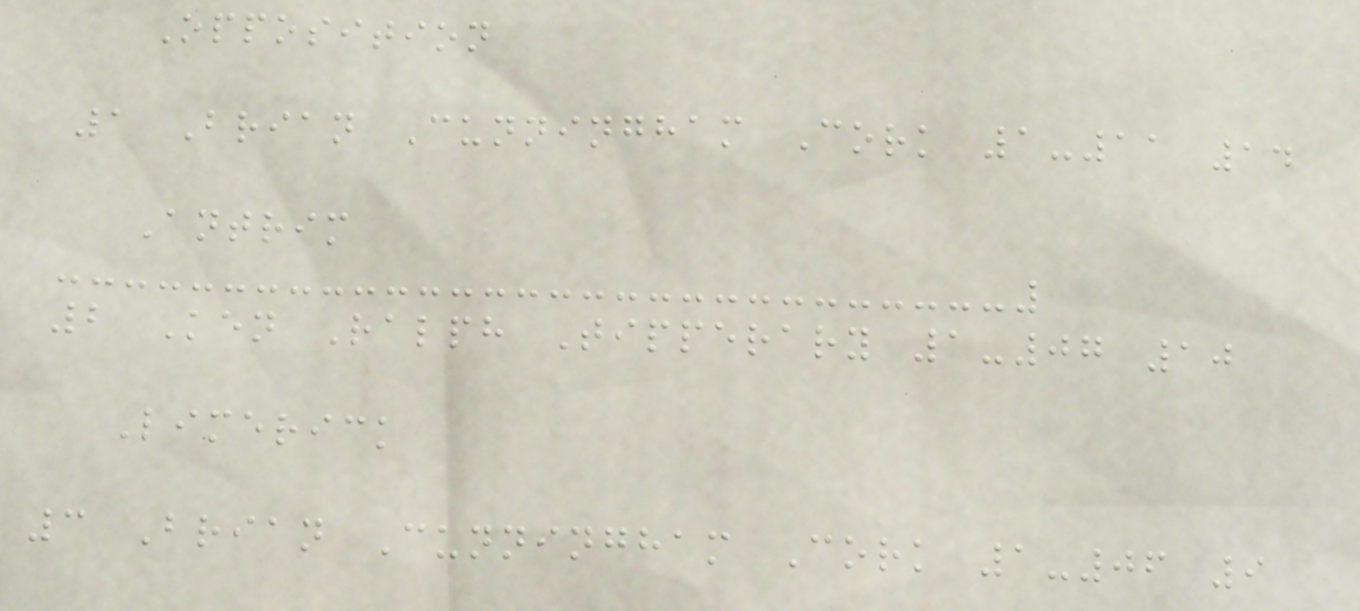Opposition
1 Brian Cunningham Cork 1-11 14
Antrim
2 Ken Ralph Tipperary 1-07 10
Limerick
3 Brian Cunningham Cork 1-06 9
